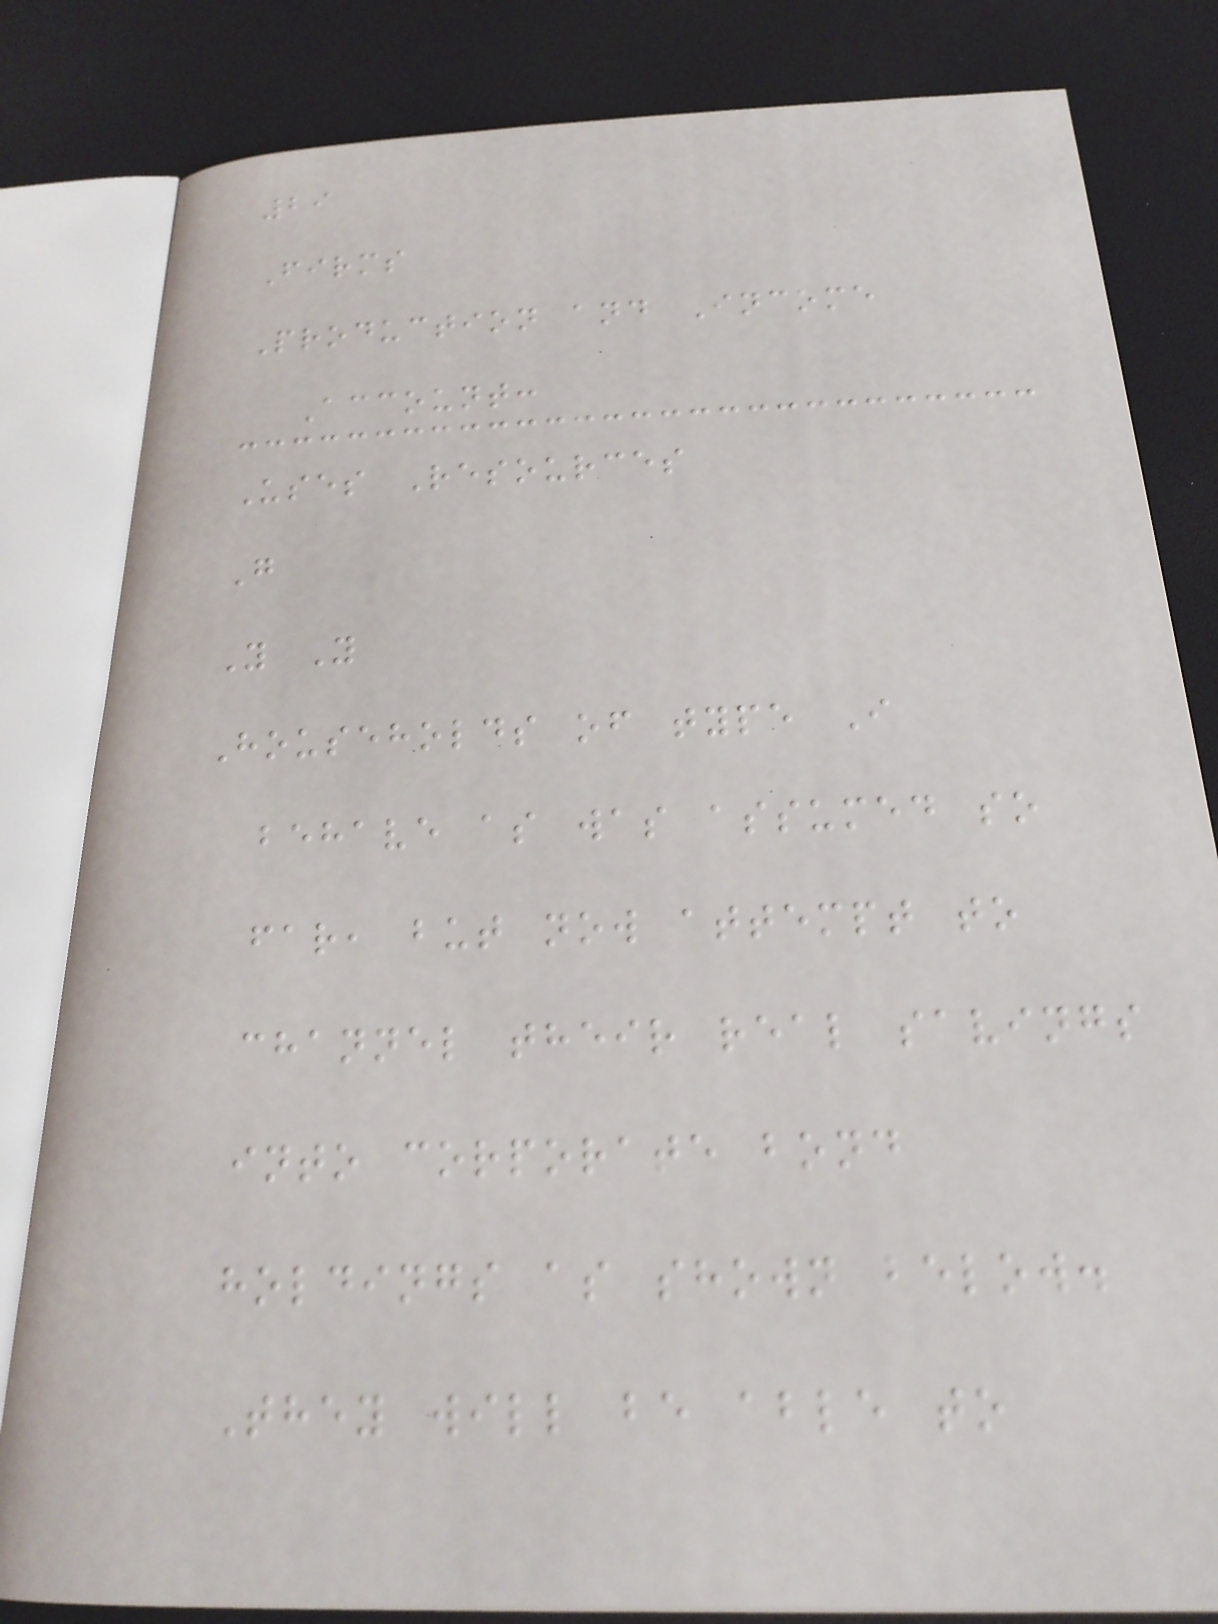29
Firms
Production and Income
Account:
Uses Resources
G
Y Y
Households of type I
behave as was assumed so
far, but now attempt to
channel their real savings
into corporate bond
holdings as shown below.
They will be able to
